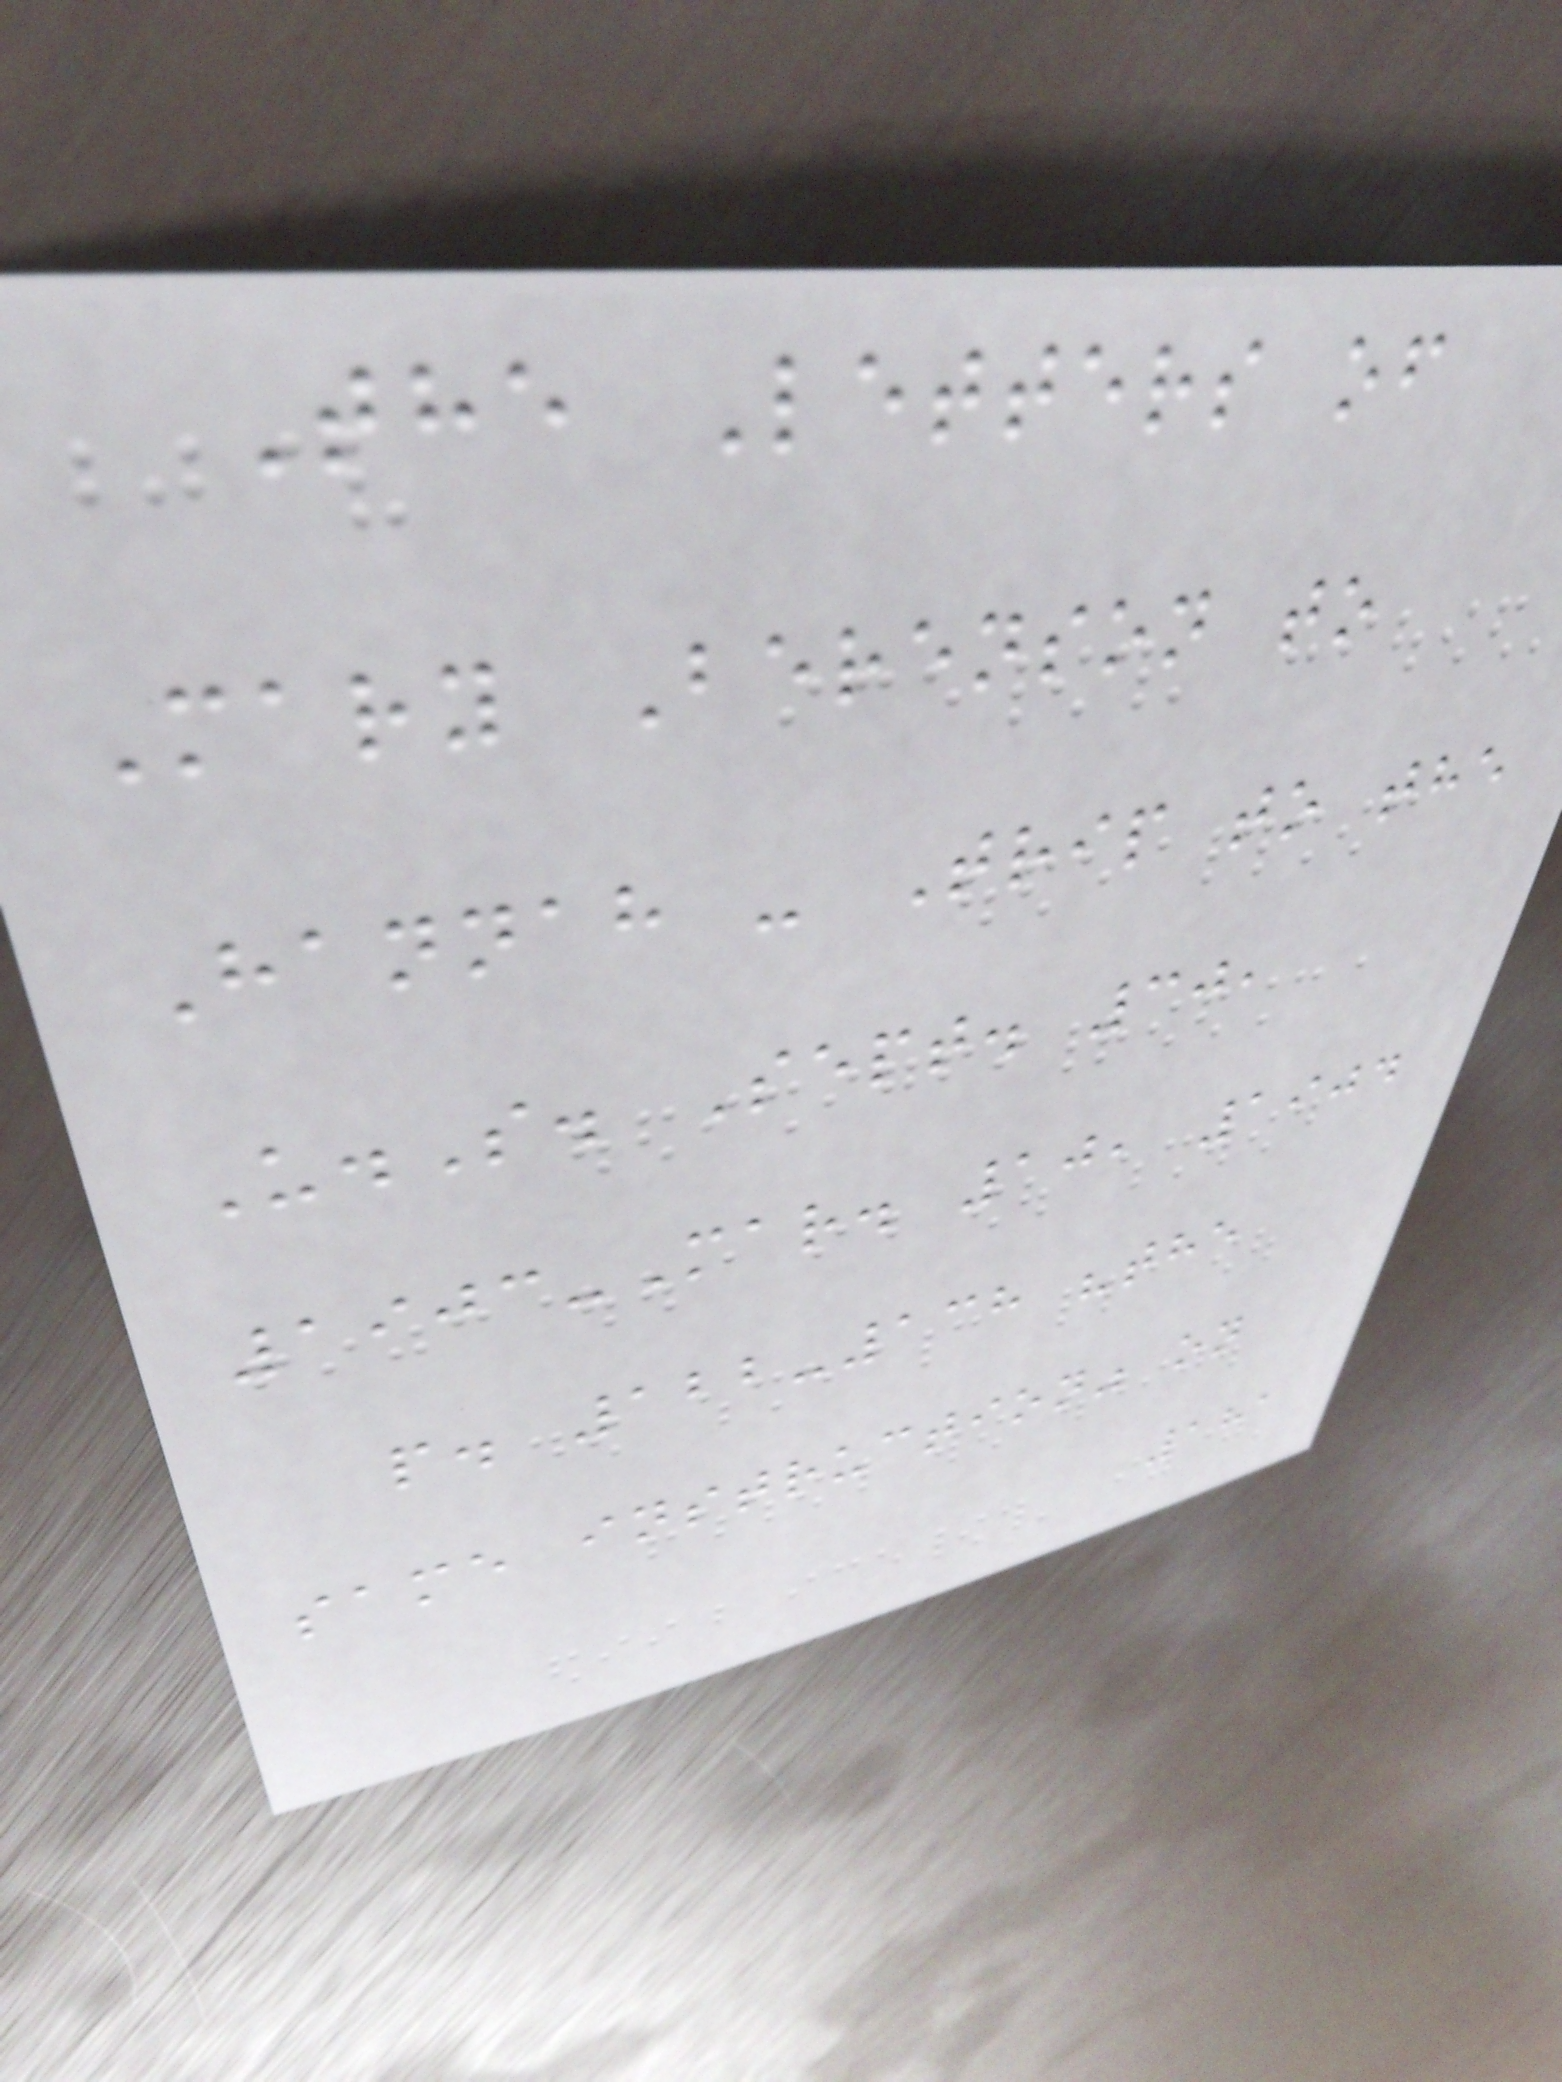The Letters of
Mary Berenson to
Hannah - Trip to the
U.S. Sept. 30,
1903-Mar. 10, 1904
p. 122-138 "the
same instruction" on
181
